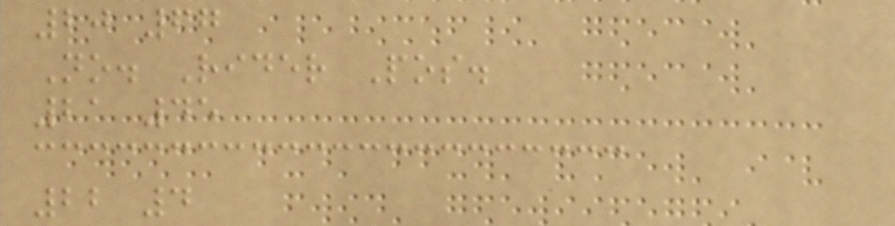20 67
No. Rider Pos.
21 45
22 4
